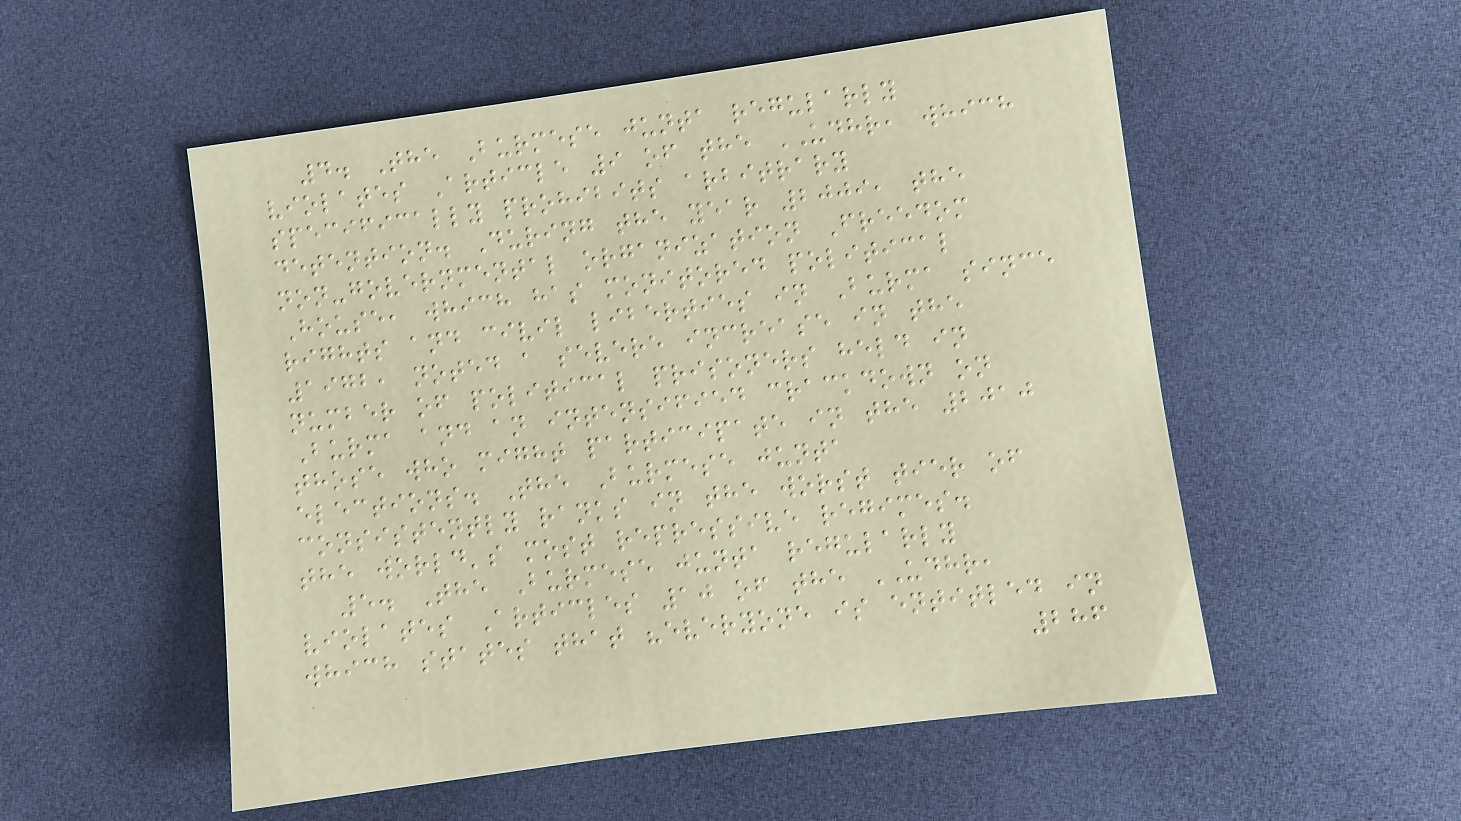4. The Burmese junta regularly
violates Article 9 of the UDHR, which
specifically prohibits arbitrary
detention. During the year 2009, the
non-governmental organization Freedom
House, which has monitored political
rights and civil liberties in Burma since
1972, noted a severe increase in the
number of political prisoners held in
Burma and an intensified crackdown on
those who might participate in the 2010
elections. The Burmese junta
consistently ranks in the worst tier of
the world's most repressive regimes.
5. The Burmese junta regularly
violates Articles 10 of the UDHR,
which states that "everyone is entitled in
286
